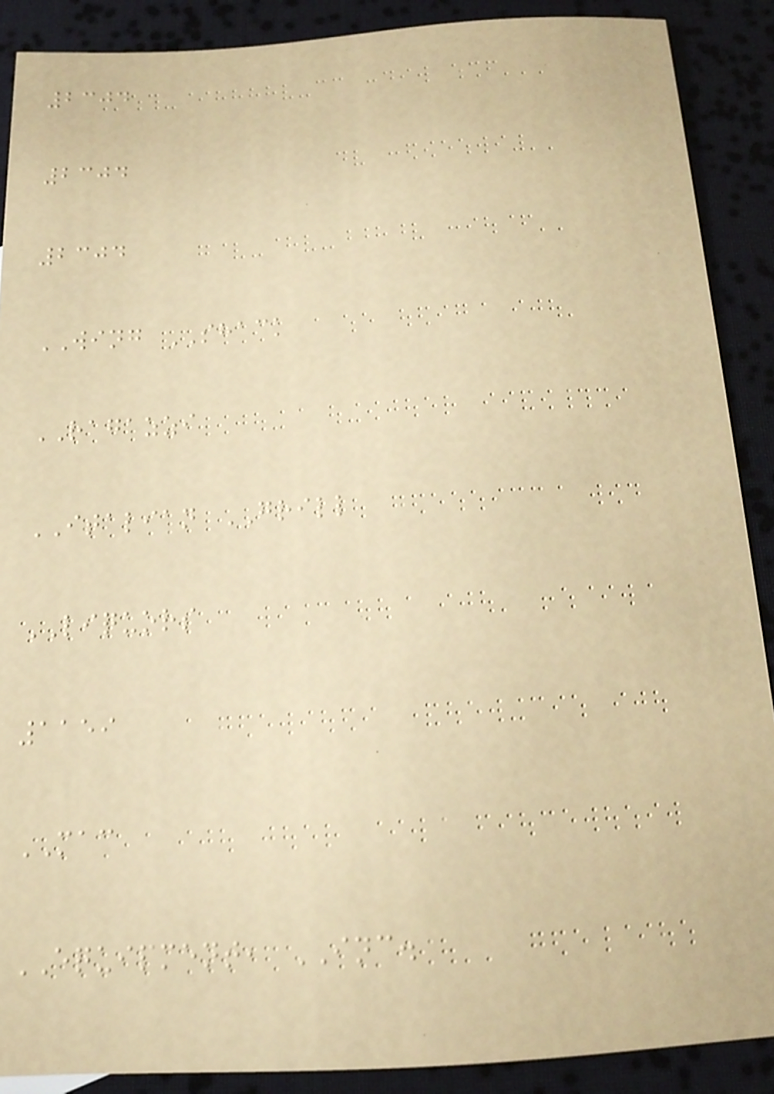2304
2304
2304
WING SHACK
RAGAZZI
ITALIAN GRILL
LIQUORS
1159
MAC
EQUIPMENT, INC.
